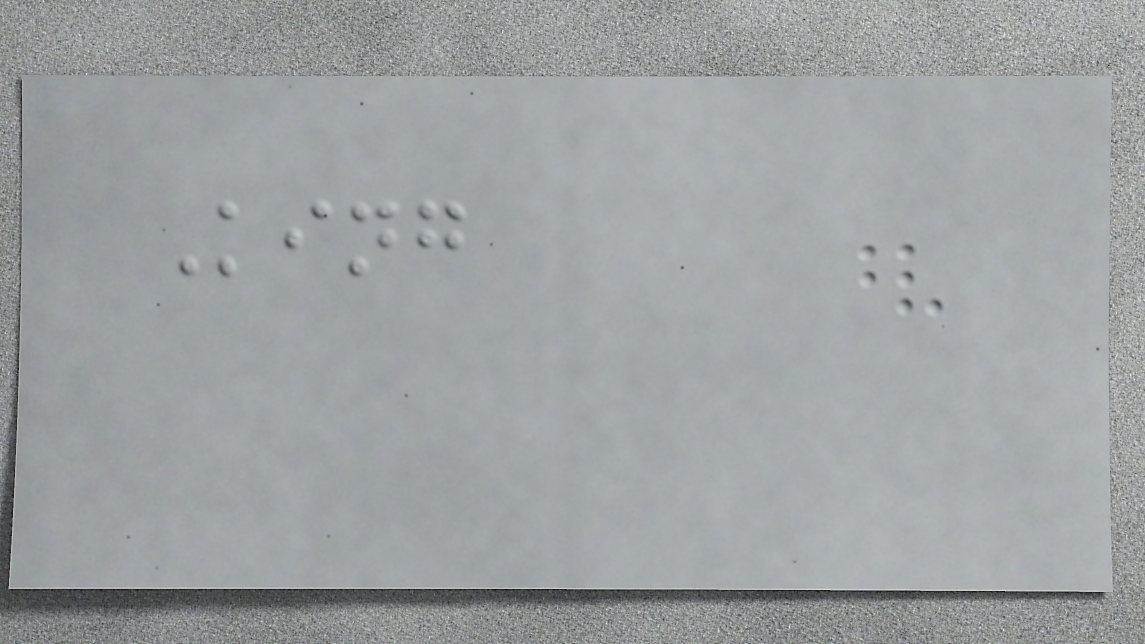King
